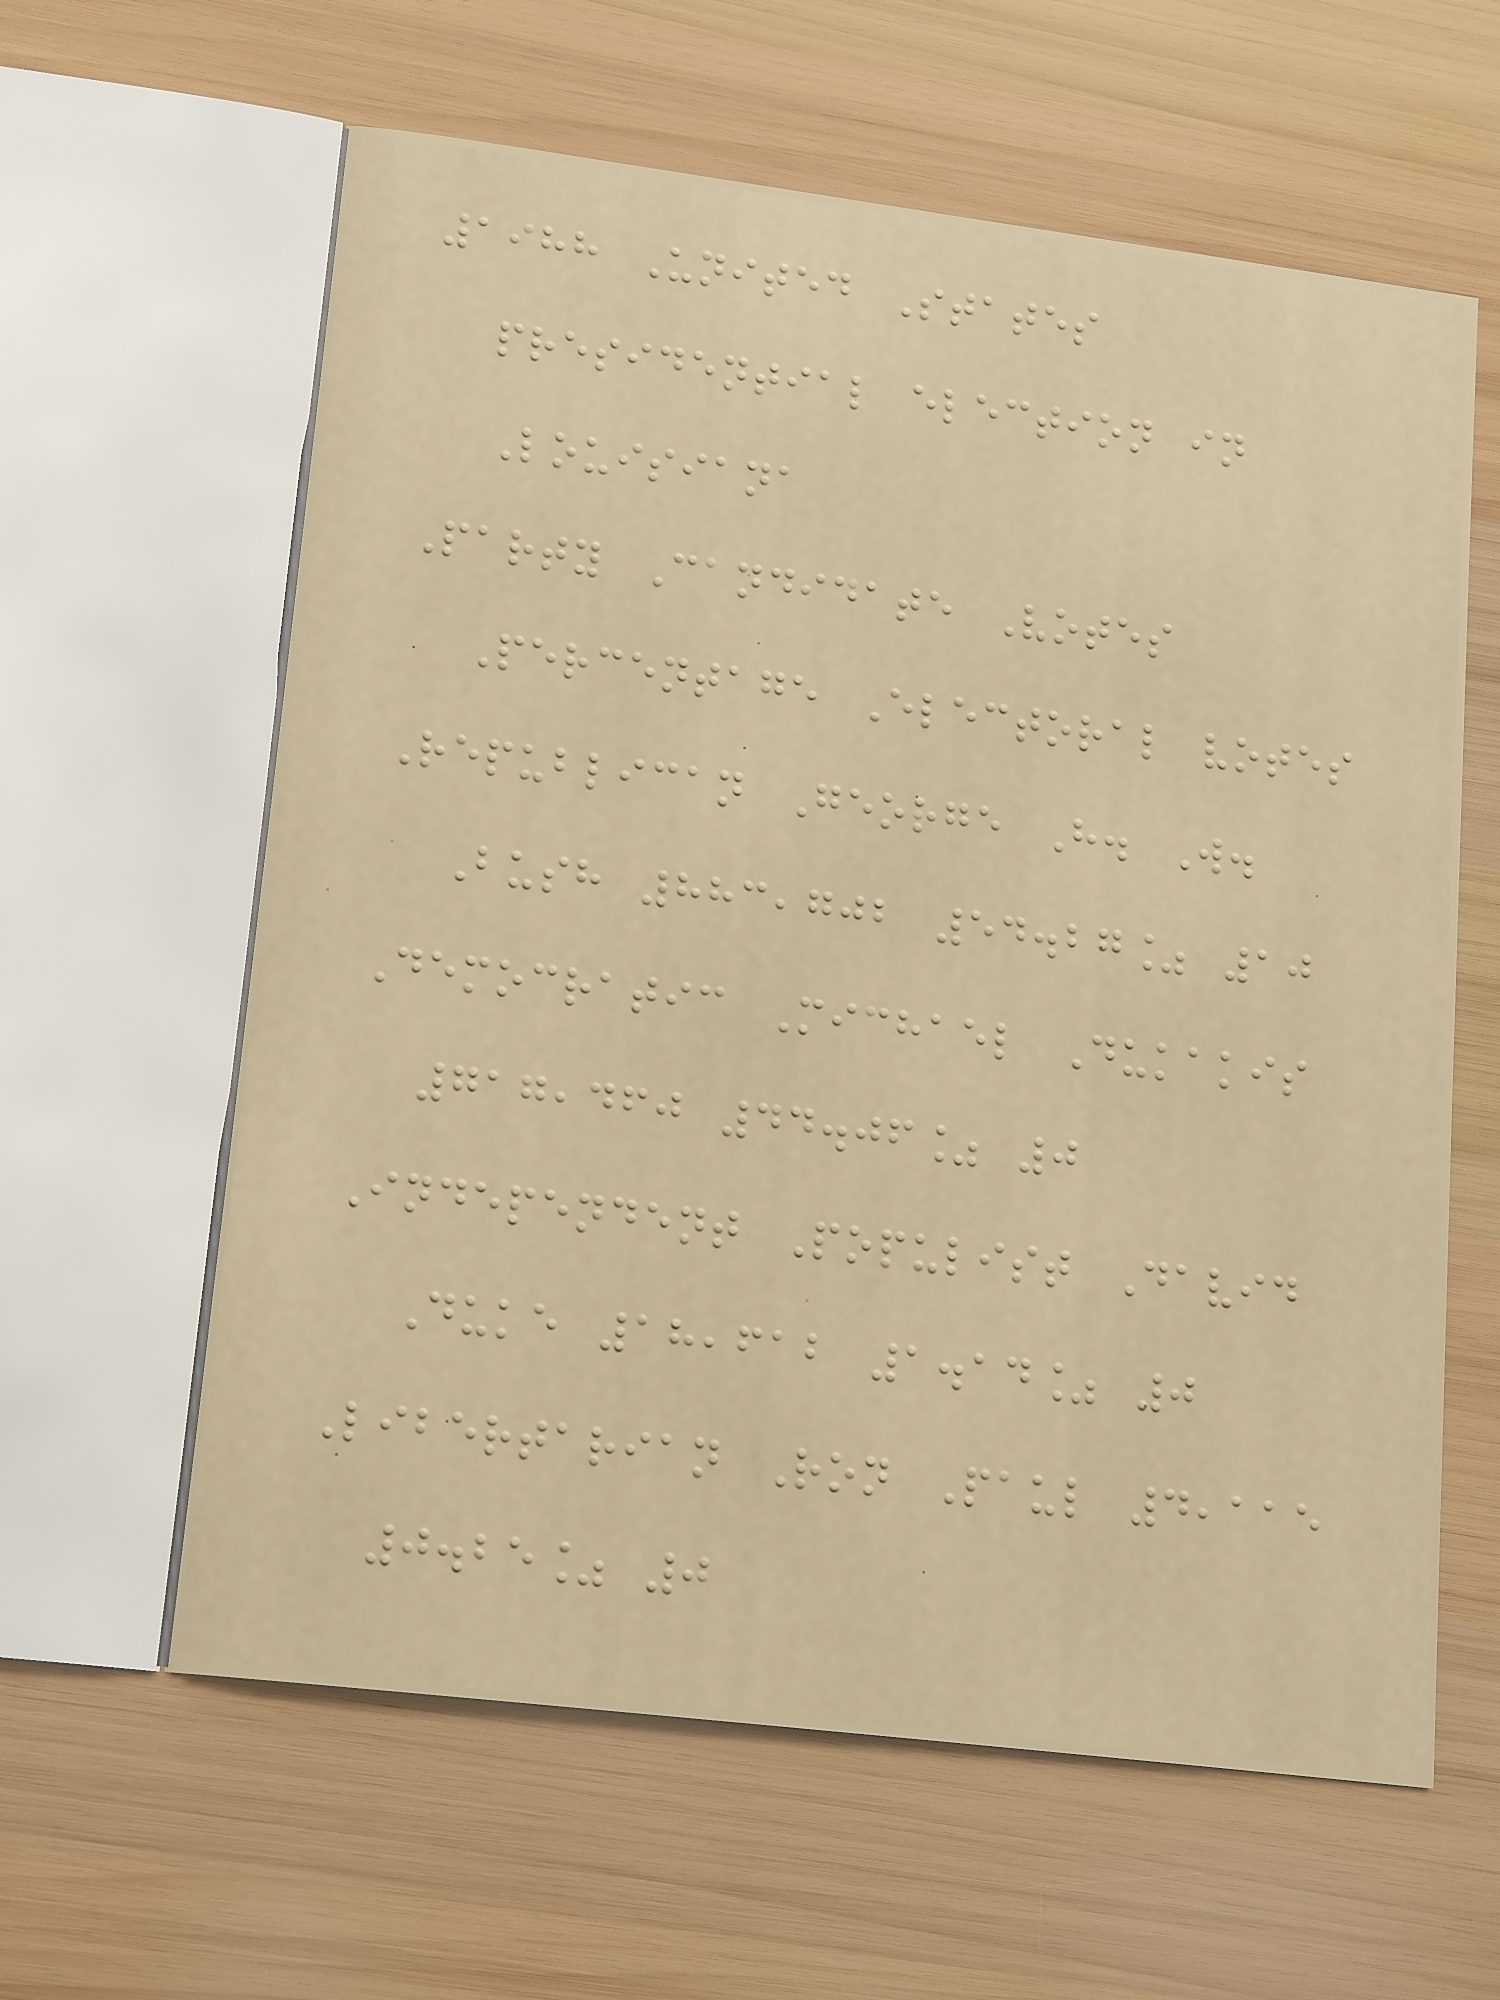1988 United States
presidential election in
Louisiana
Party Candidate Votes
Percentage Electoral votes
Republican George H. W.
Bush 883,702 54.27% 10
Democratic Michael Dukakis
717,460 44.06% 0
Independent Populist David
Duke 18,612 1.14% 0
Libertarian Ron Paul 4,115
0.25% 0
